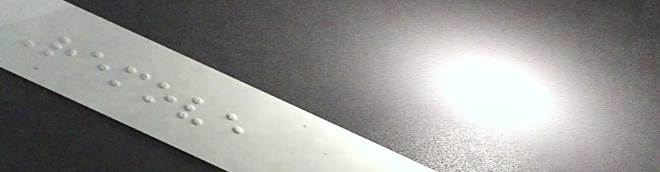Remove
